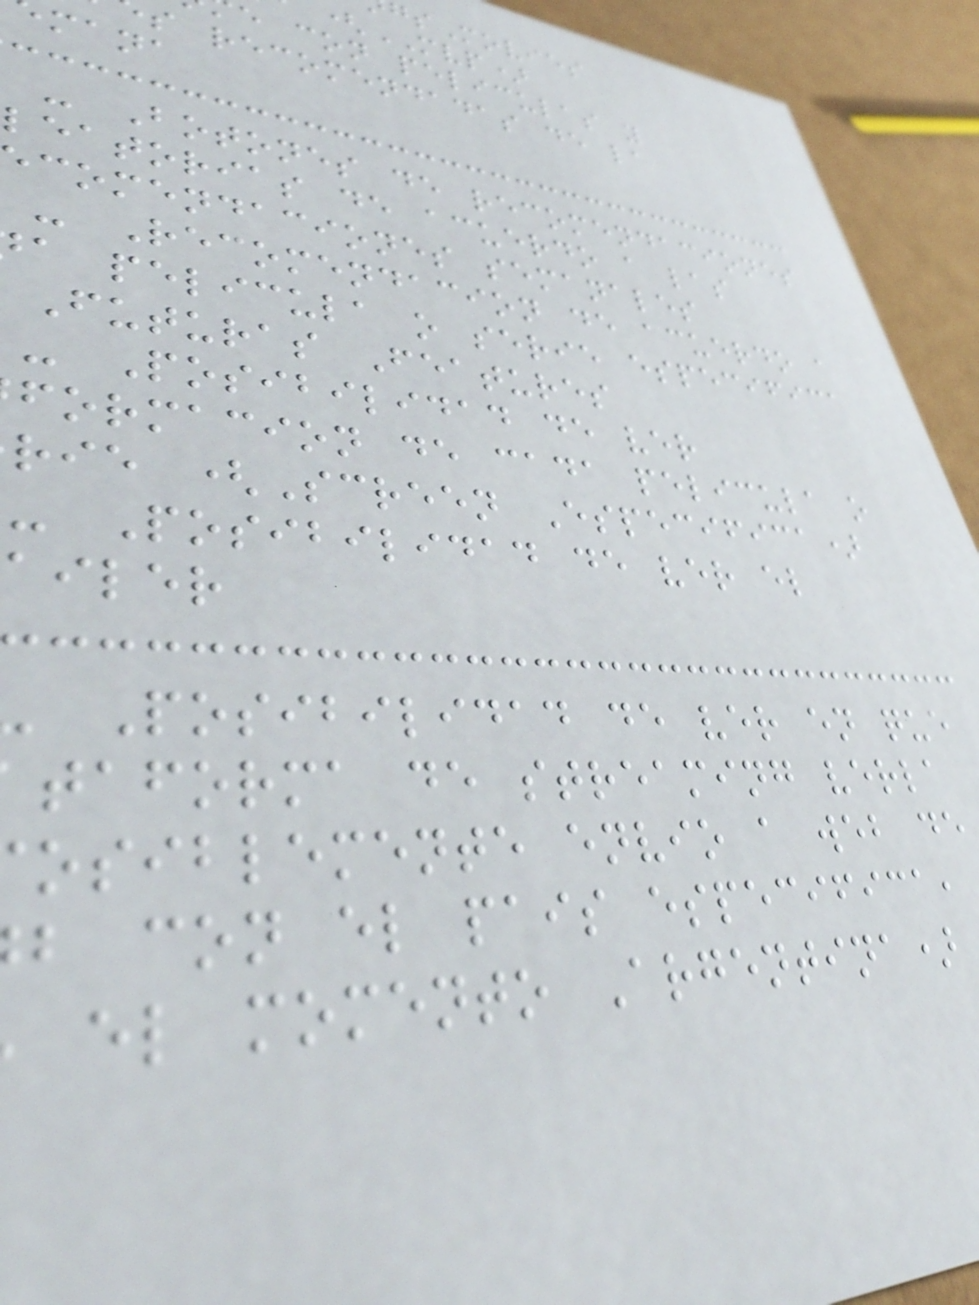gsMovies
(MVP)
e con peliculas y
s recomendadas de la
mana
- Botones de recomendaciones
leatorias de acuerdo a las
comendaciones semanales
- Recomendacion de acuerdo a
a pelicula o serie especifica
Futuras Features
- Posibilidad de ver
formacion de cada pelicula o
rie (Screen Especifica)
- Posibilidad de ver el
ailer
Posibilidad de ver en que
taforma de streaming verla
osiblemente envio a web de
b con el pais especifica,
el momento Argentina)
